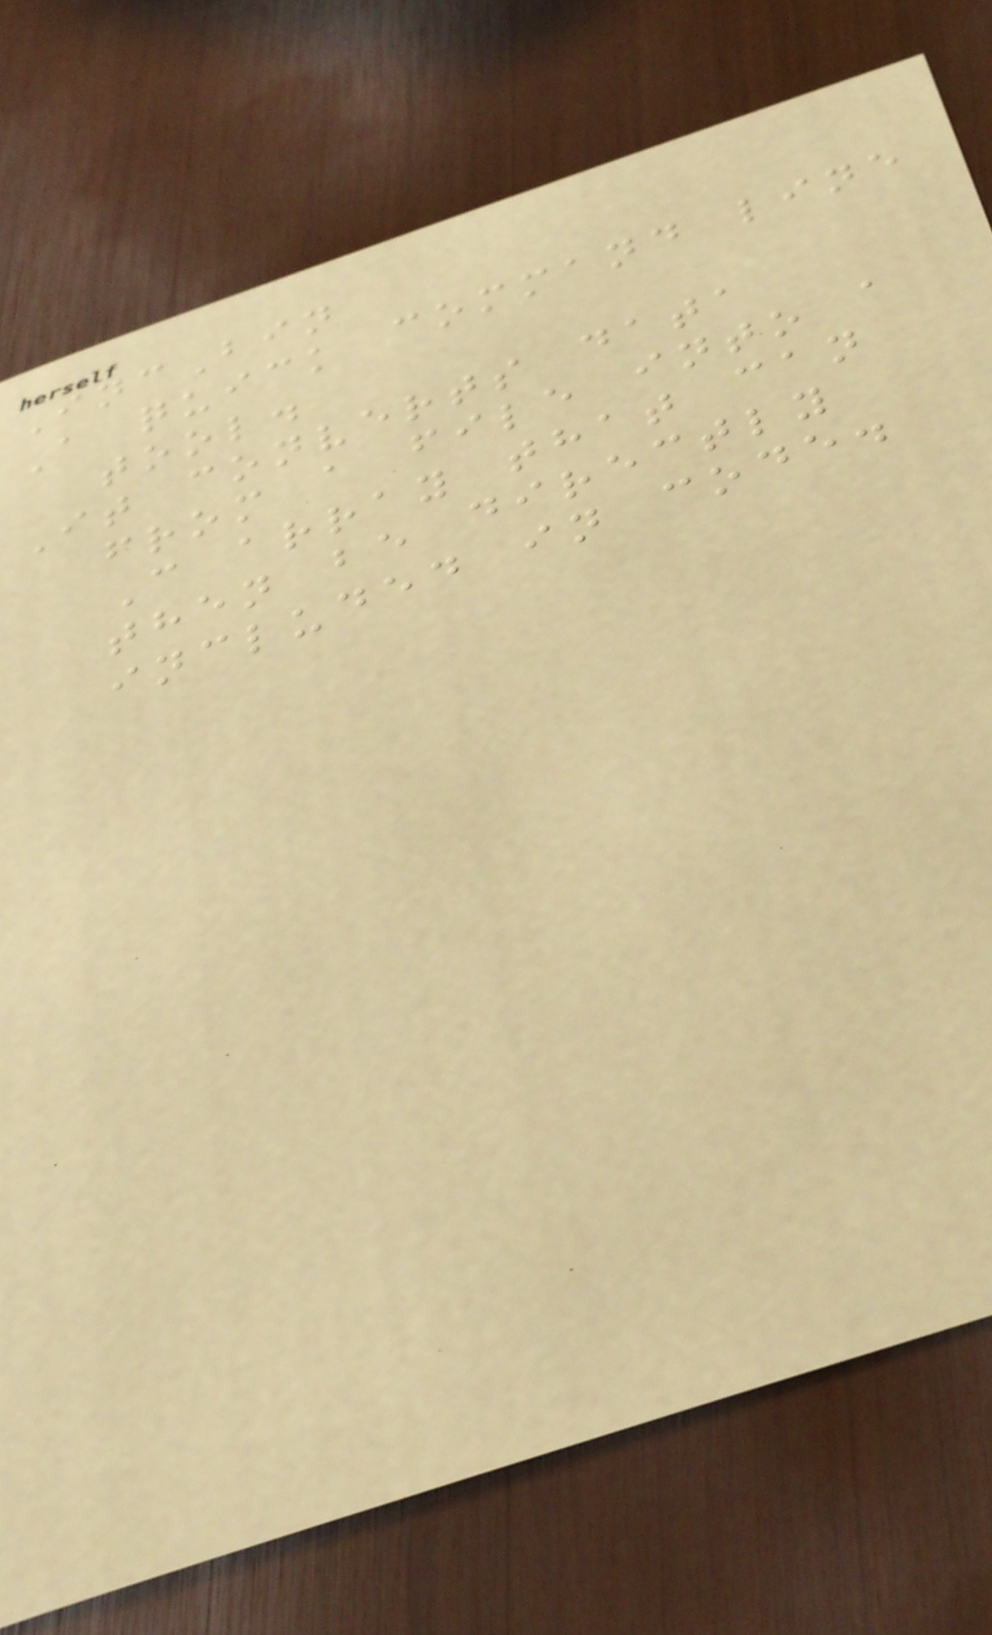IncBin
A quick command line
tool.
It converts data
from a file into a
C array that can
then be directly
included in code.
